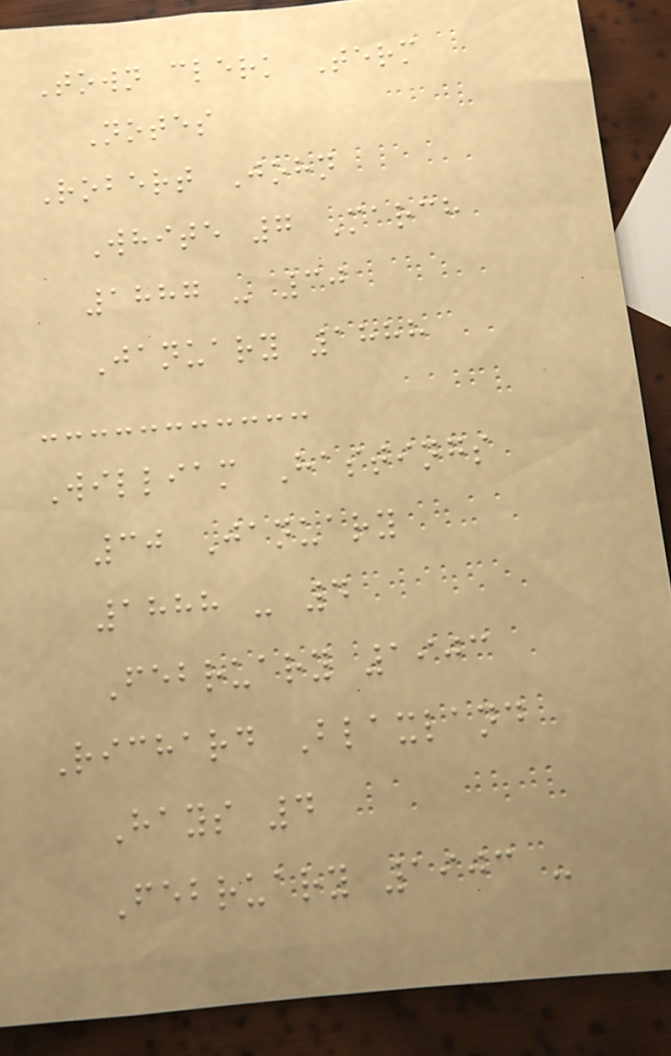Town clerk Term
Notes
Robert John
White 7 March
1887 - 30
January 1888
William Hastings
30 January
1888 - 4
February 1903
Richard Blaxland
Hays 4
February 1903 -
